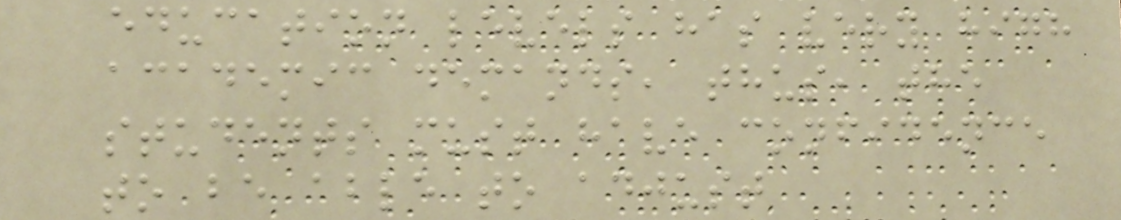education levels has very high
academic demands, thus, the
students must have confidence
to be able to adjust
